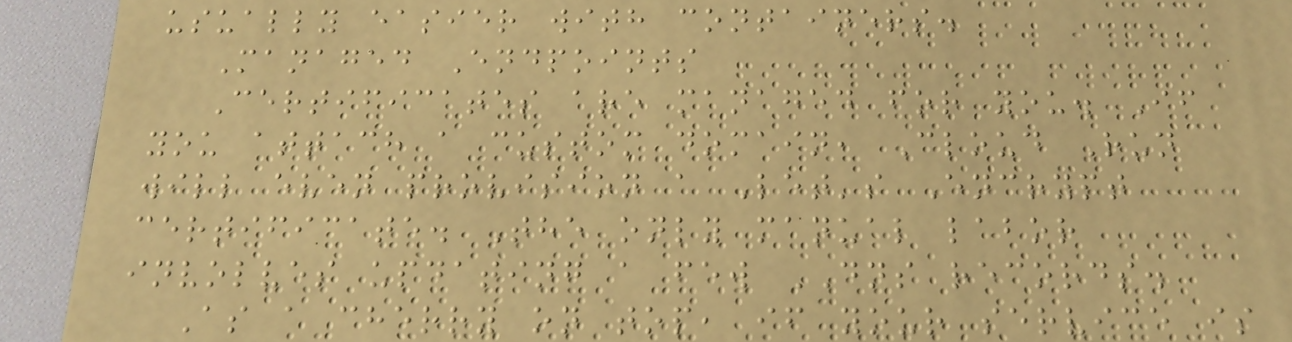usually easier with containers.
Managed Endpoints
Certificates are managed for you. If
you attach a custom domain, Cloud Run
will even provision a Let's Encrypt
certificate. The only manual labor
involves updating a few DNS records.
As a cherry on top, if your service is
